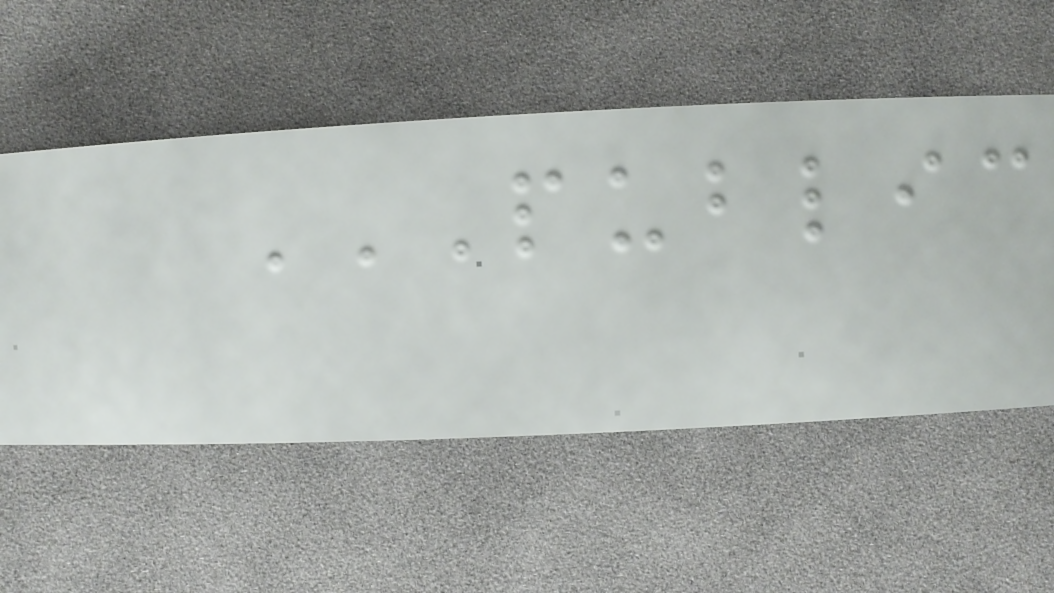PUBLIC
